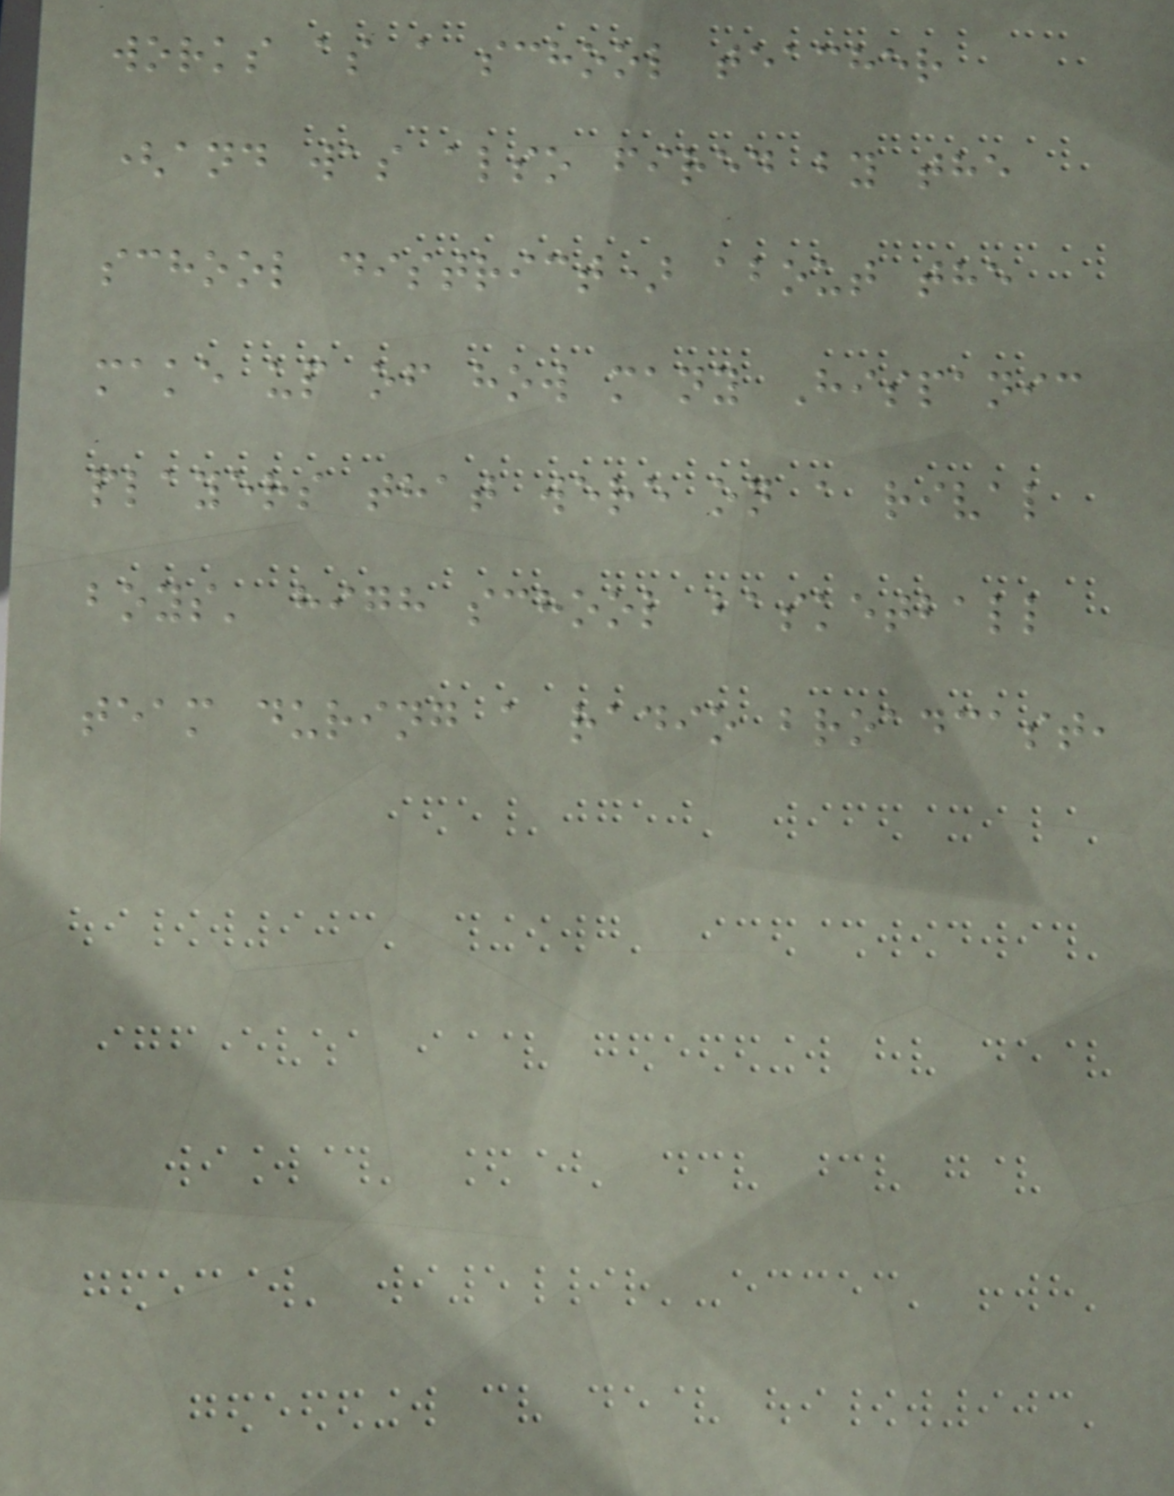works as a school teacher
(and was also fired by the
school district) about the
make up of how many Hispanic
players that were on a rival
boys' high school basketball
team during a radio broadcast,
